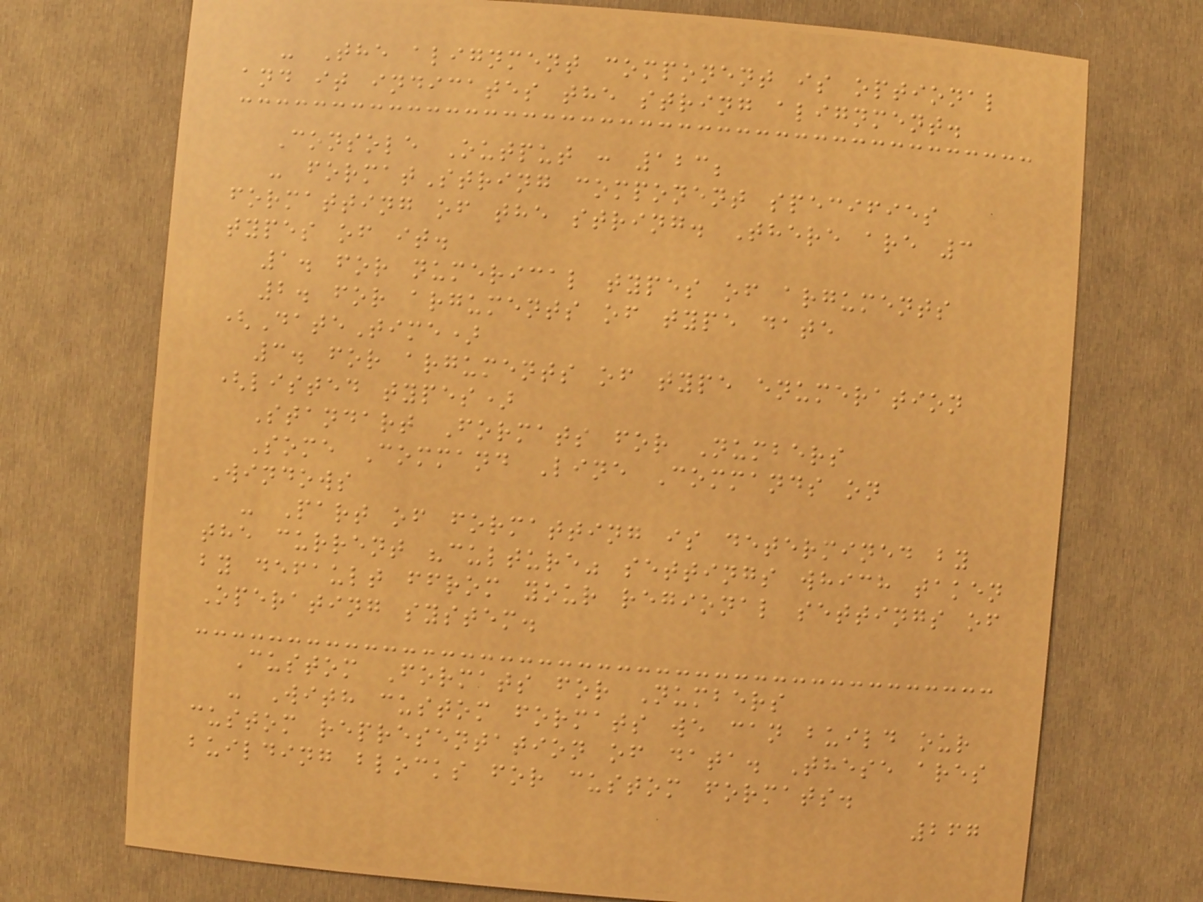- The alignment component is optional
and it indicates the string alignment.
Console Output : 123;
- formatString component specifies
formatting of the string. There are 3
types of it.
1. for numerical types of arguments
2. for arguments of type date
(DateTime)
3. for arguments of type enumeration
(listed types)
Standart Formats for Numbers
Some Command Line Commands on
Windows
- Part of formatting is determined by
the current "culture" settings which taken
by default ffrom your regional settings of
Operating system.
Custom Formats for Numbers
- With custom formats we can build our
custom representation of data. These ares
building blocks for custom formats.
267
